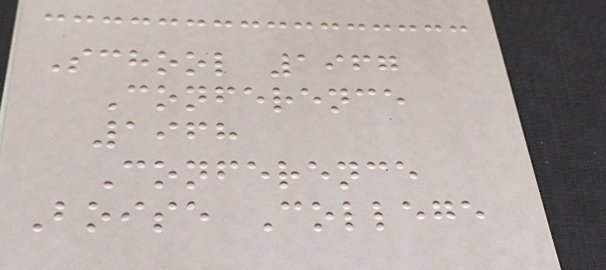School 1967
Conference
1968
Conference
Boise College
